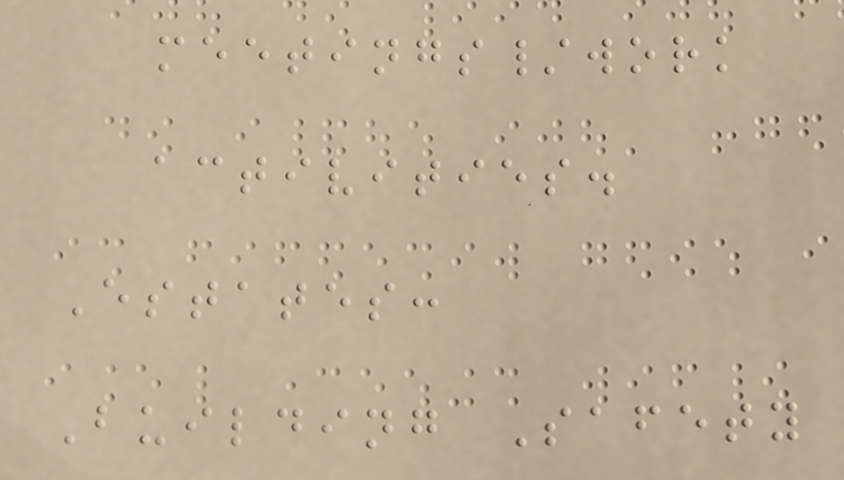meetings/work
activities.
Estates:
Building Safety
